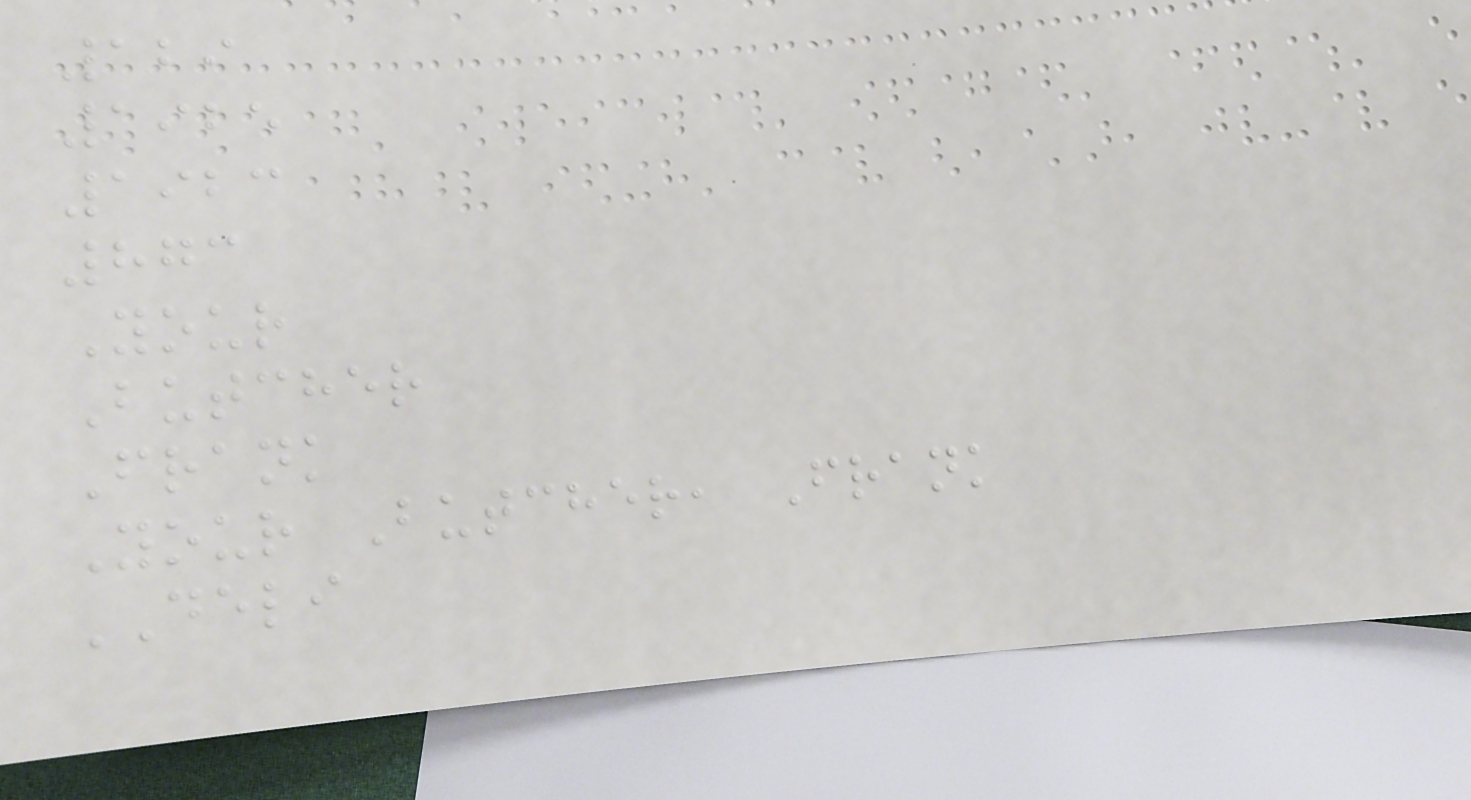129
1925
1923
873
Your
Butcher
Frank
Your Butcher, Frank
DELI
